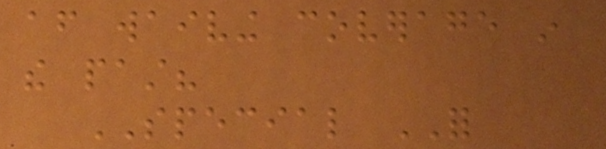after waiving coverage in
the past?
SPECIAL FOR
